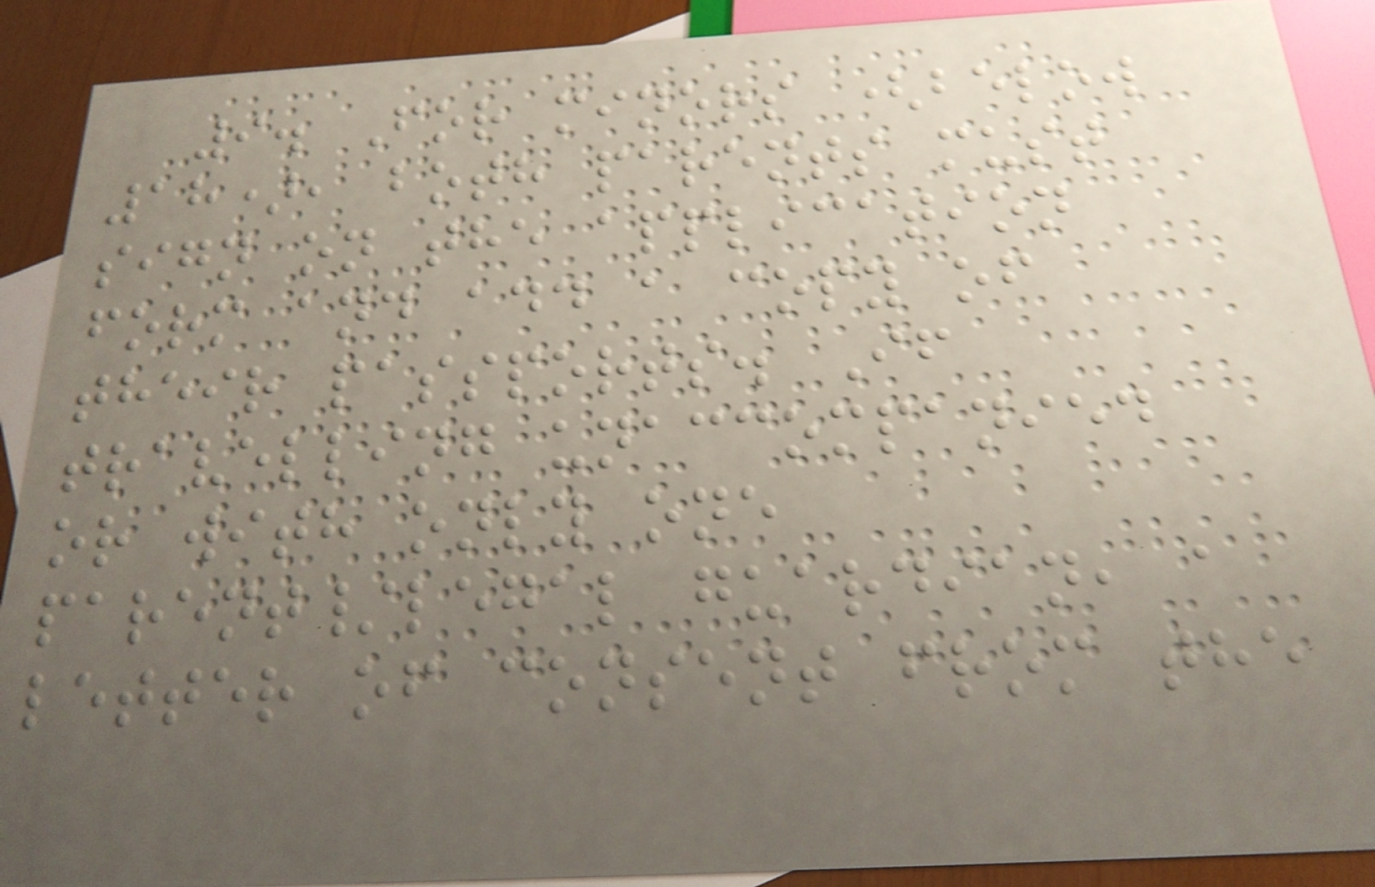9. For minors (below
18), both parents must
sign on the application
form and add a copy of
their passports. If
travelling unaccompanied
or with only one
parent/legal guardian, a
letter of consent from the
